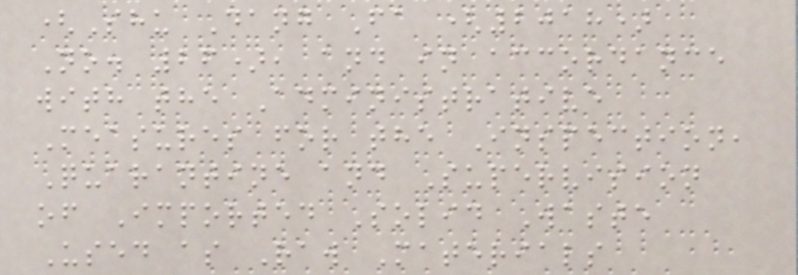(Shu Dang Fa (2018)
No. 26), and in accordance
with the Administrative
Measures for the Inspection,
Quarantine and Supervision
of Imported Solid Waste
Used as Raw Materials
